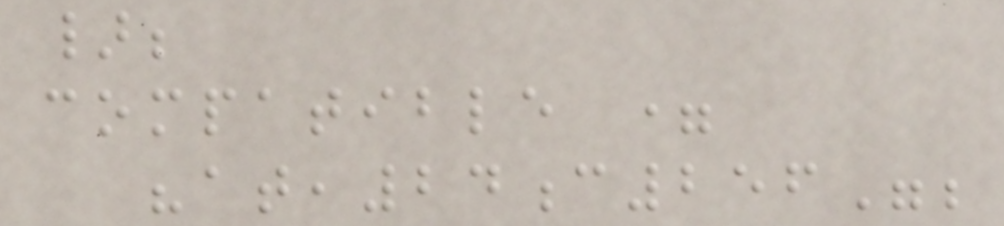};
compatible =
"at,24c256";
